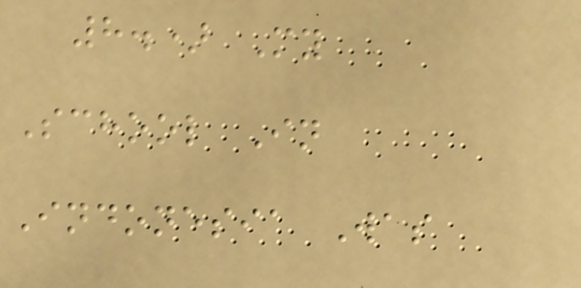8.) My
School In
Indonesia Was
